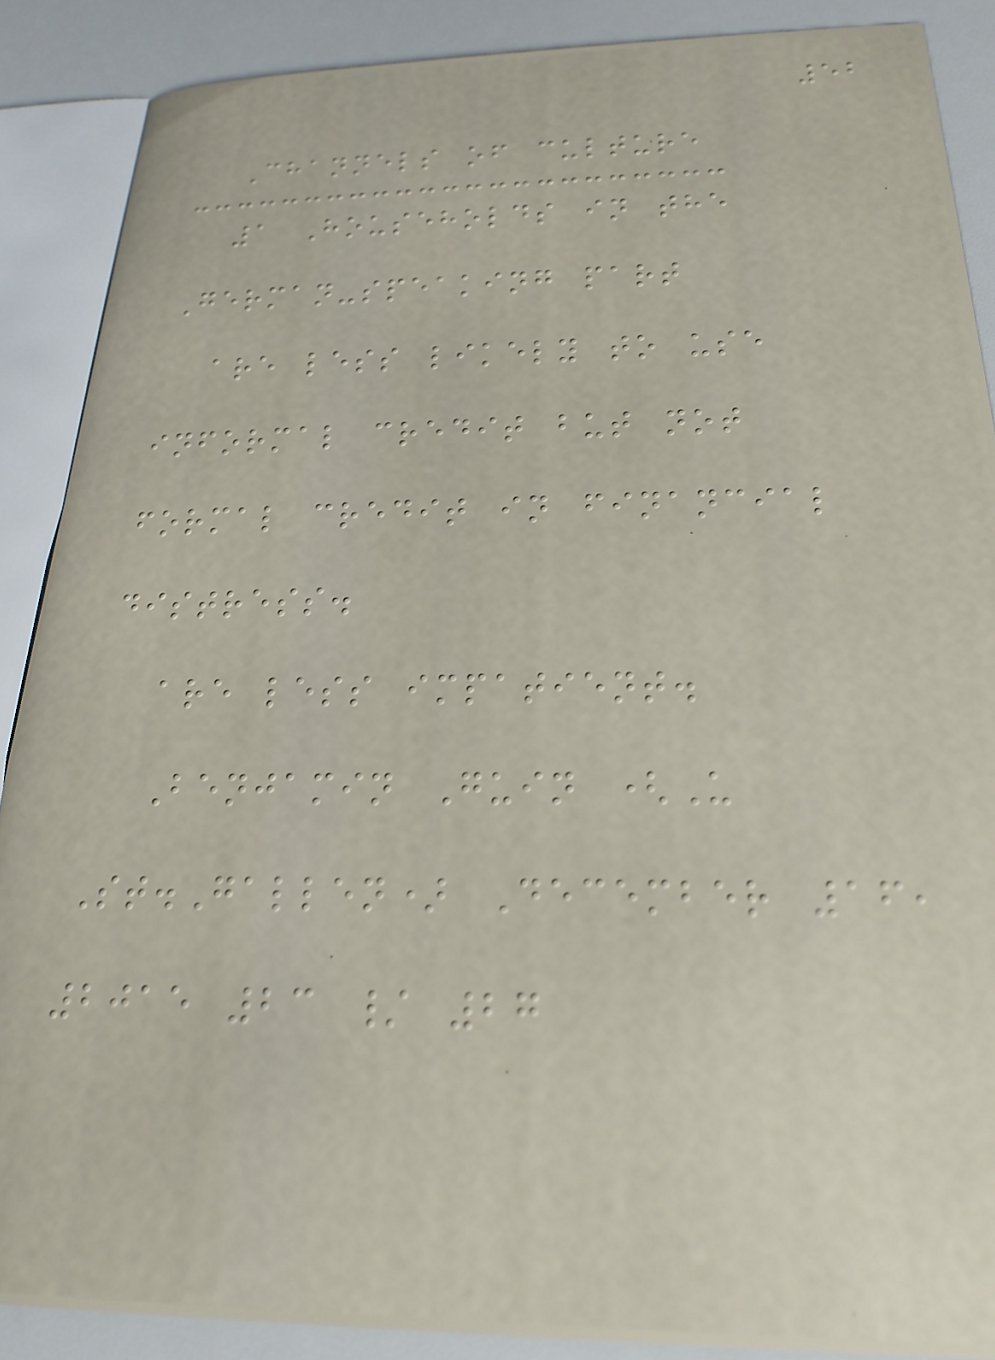52
Channels of culture
1 Households in the
German-speaking part
are less likely to use
informal credit but not
formal credit in financial
distress.
are less impatient.
Benjamin Guin (U
St.Gallen) December 16,
2015 23 / 27
